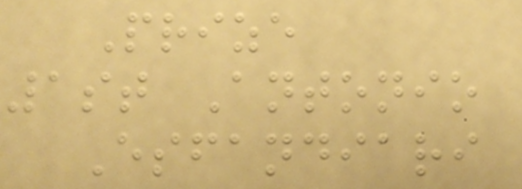Prize
1st Antonio
Esfandiari
